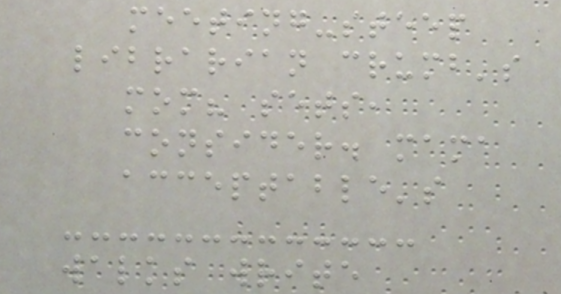meeting-steep
librarian crumb's
mom? sets,
consider. mama
acceptable's
walks write
